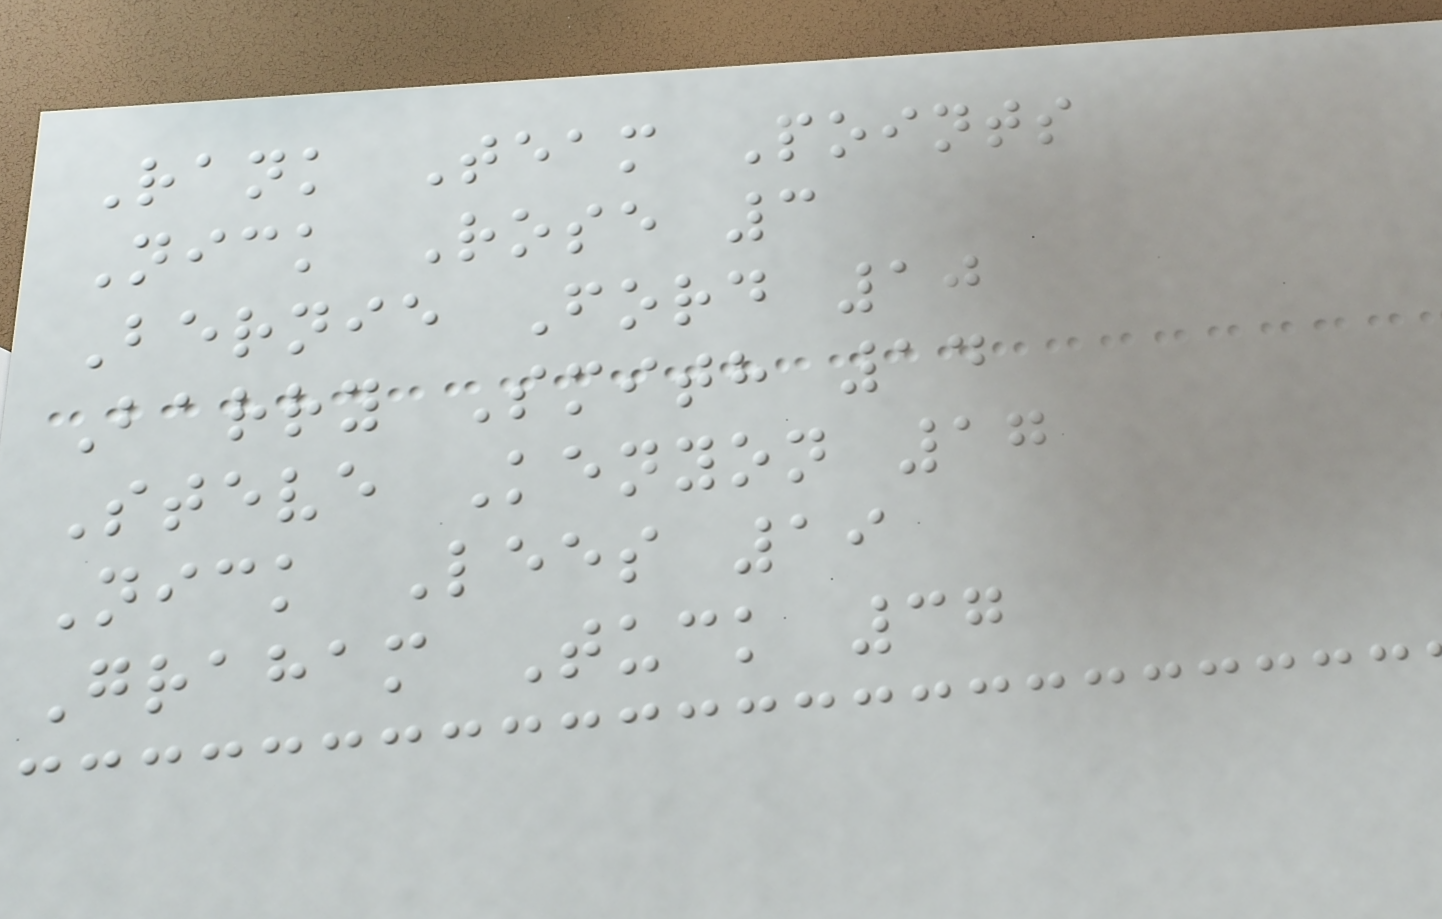Rank Team Points
Nick Rose 3
Bernie Ford 10
Barry Smith 14
Steve Kenyon 17
Nick Lees 19
Graham Tuck 37
